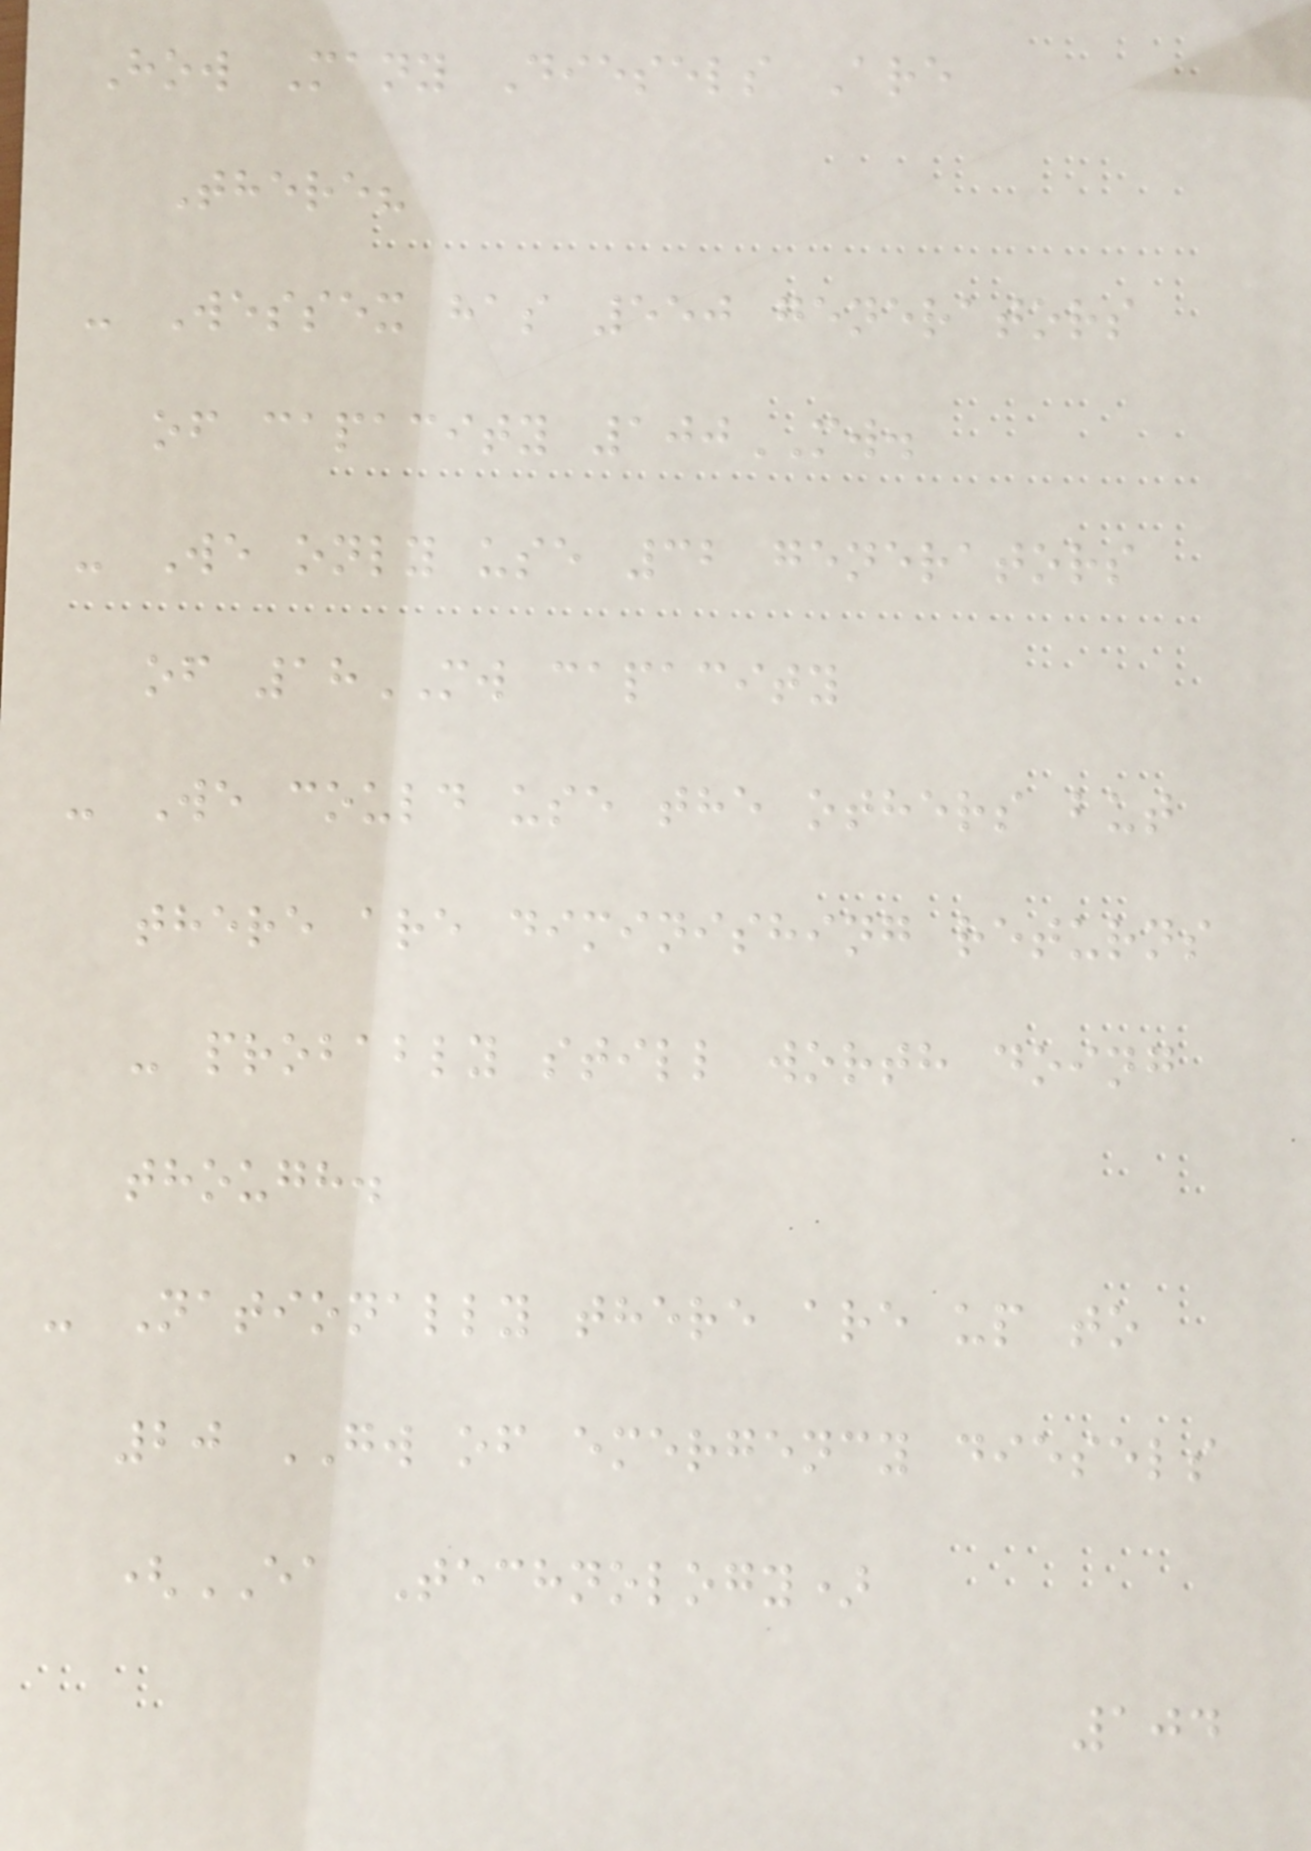How Many Diesels Are
There?
- Wessex has 550 generators
of capacity 100MW.
- We only use 32 generators
of 18MW capacity
- We could use the others but
there are diminishing returns
- probably still worth doing
though.
- Nationally there are up to
20 GW of emergency diesels
(EA Technology)
104
